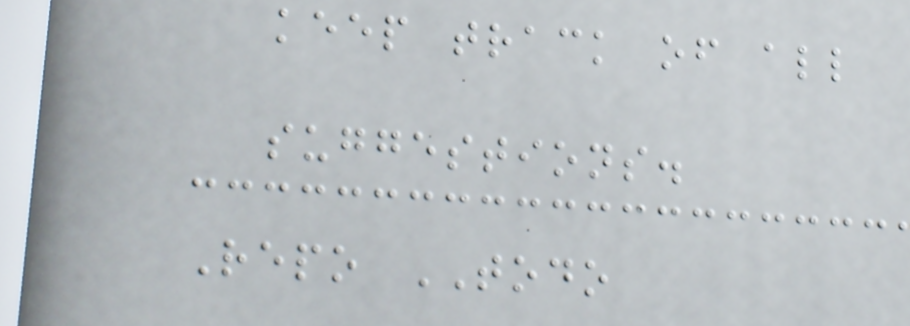keep track of all
suggestions.
Repo TODO
